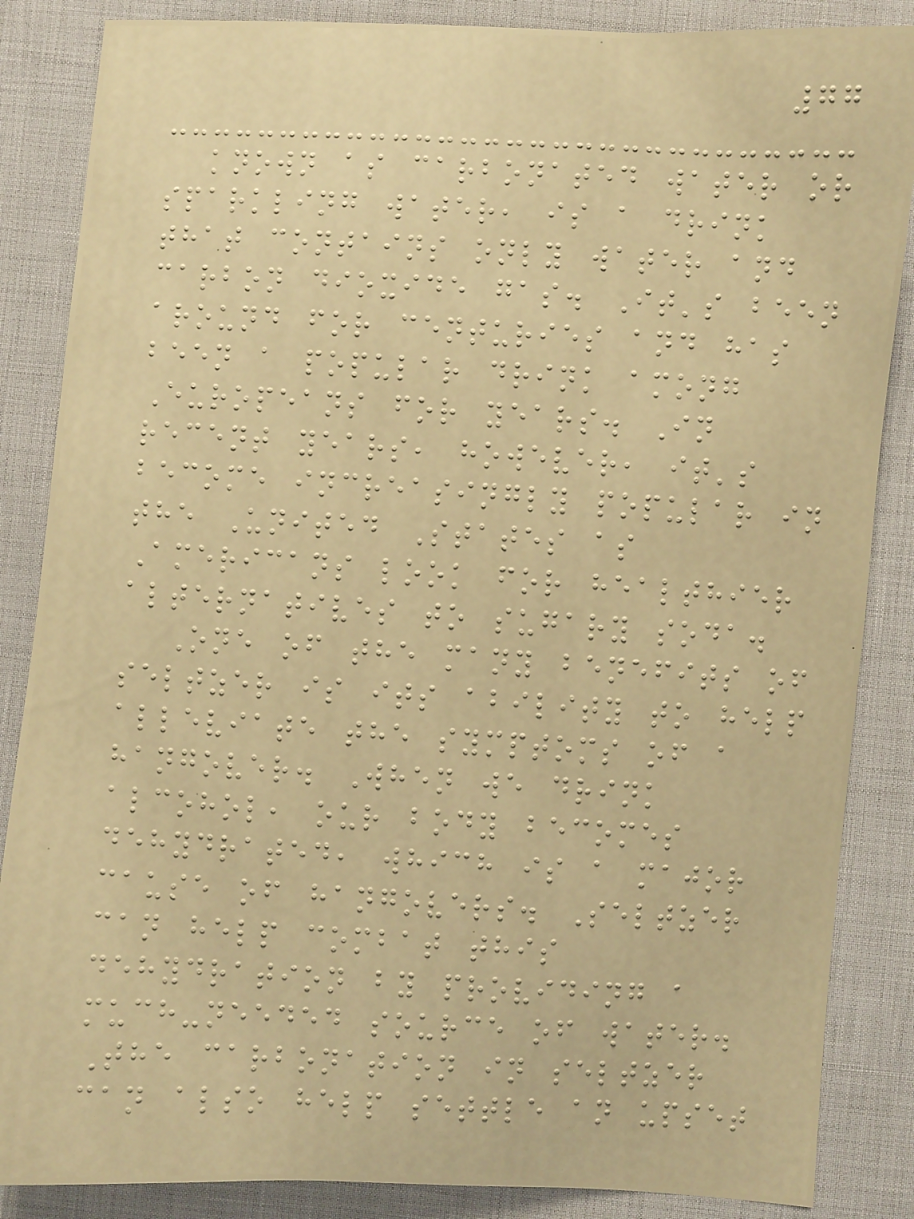77
known as carbonated water or
sparkling water, is a drink
that contains only water and
carbon dioxide gas. It's been
around for centuries and has
been a popular drink among
Europeans for years. In
recent years, however, it's
become increasingly popular in
the United States as
Americans look for healthier
alternatives to sugary soda.
One of the many benefits of
seltzer is its ability to help
alleviate the symptoms of a
hangover. When we drink
alcohol, our body becomes
dehydrated, which is a major
cause of hangovers. Seltzer
can help combat this
dehydration by providing a
much-needed source of water.
The carbonation in seltzer
can also help settle an upset
